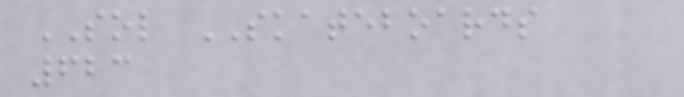SOL SKATEBOARDS
623
